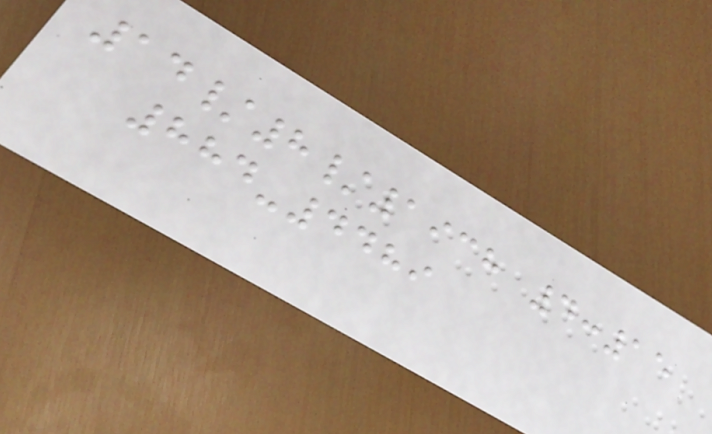14/8/1938 4:15
884-4489
